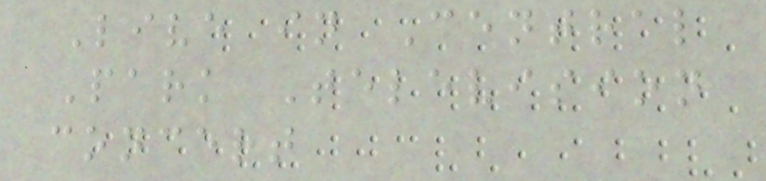Live in Central
Park Television
concert
